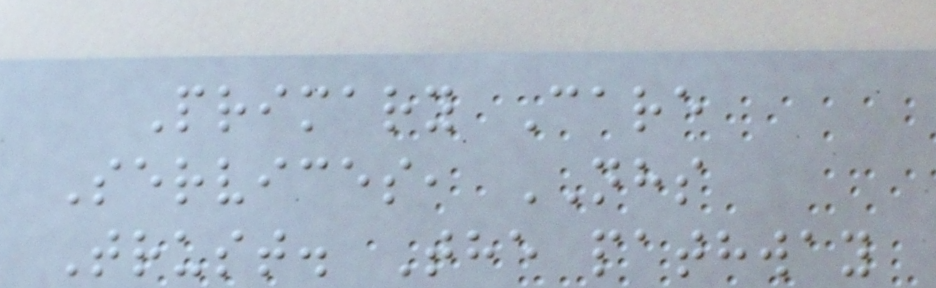Primary Care
Services, NHS
Trust. The pathway
